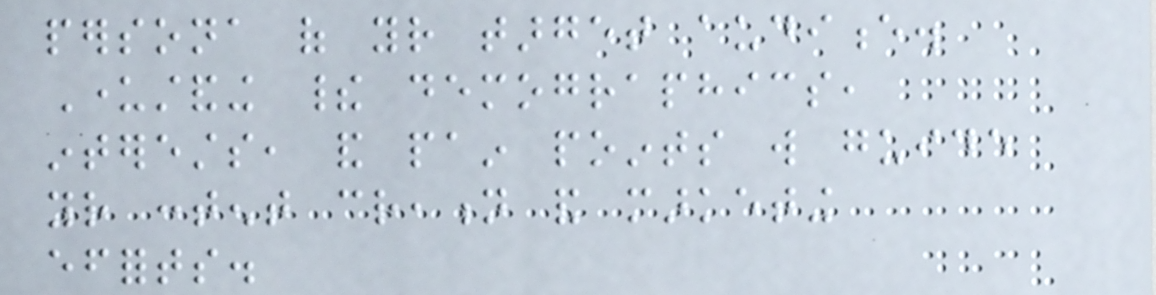persona of your target audience.
Understanding their demographics,
interests, and pain points will guide
your content creation and marketing
efforts.
